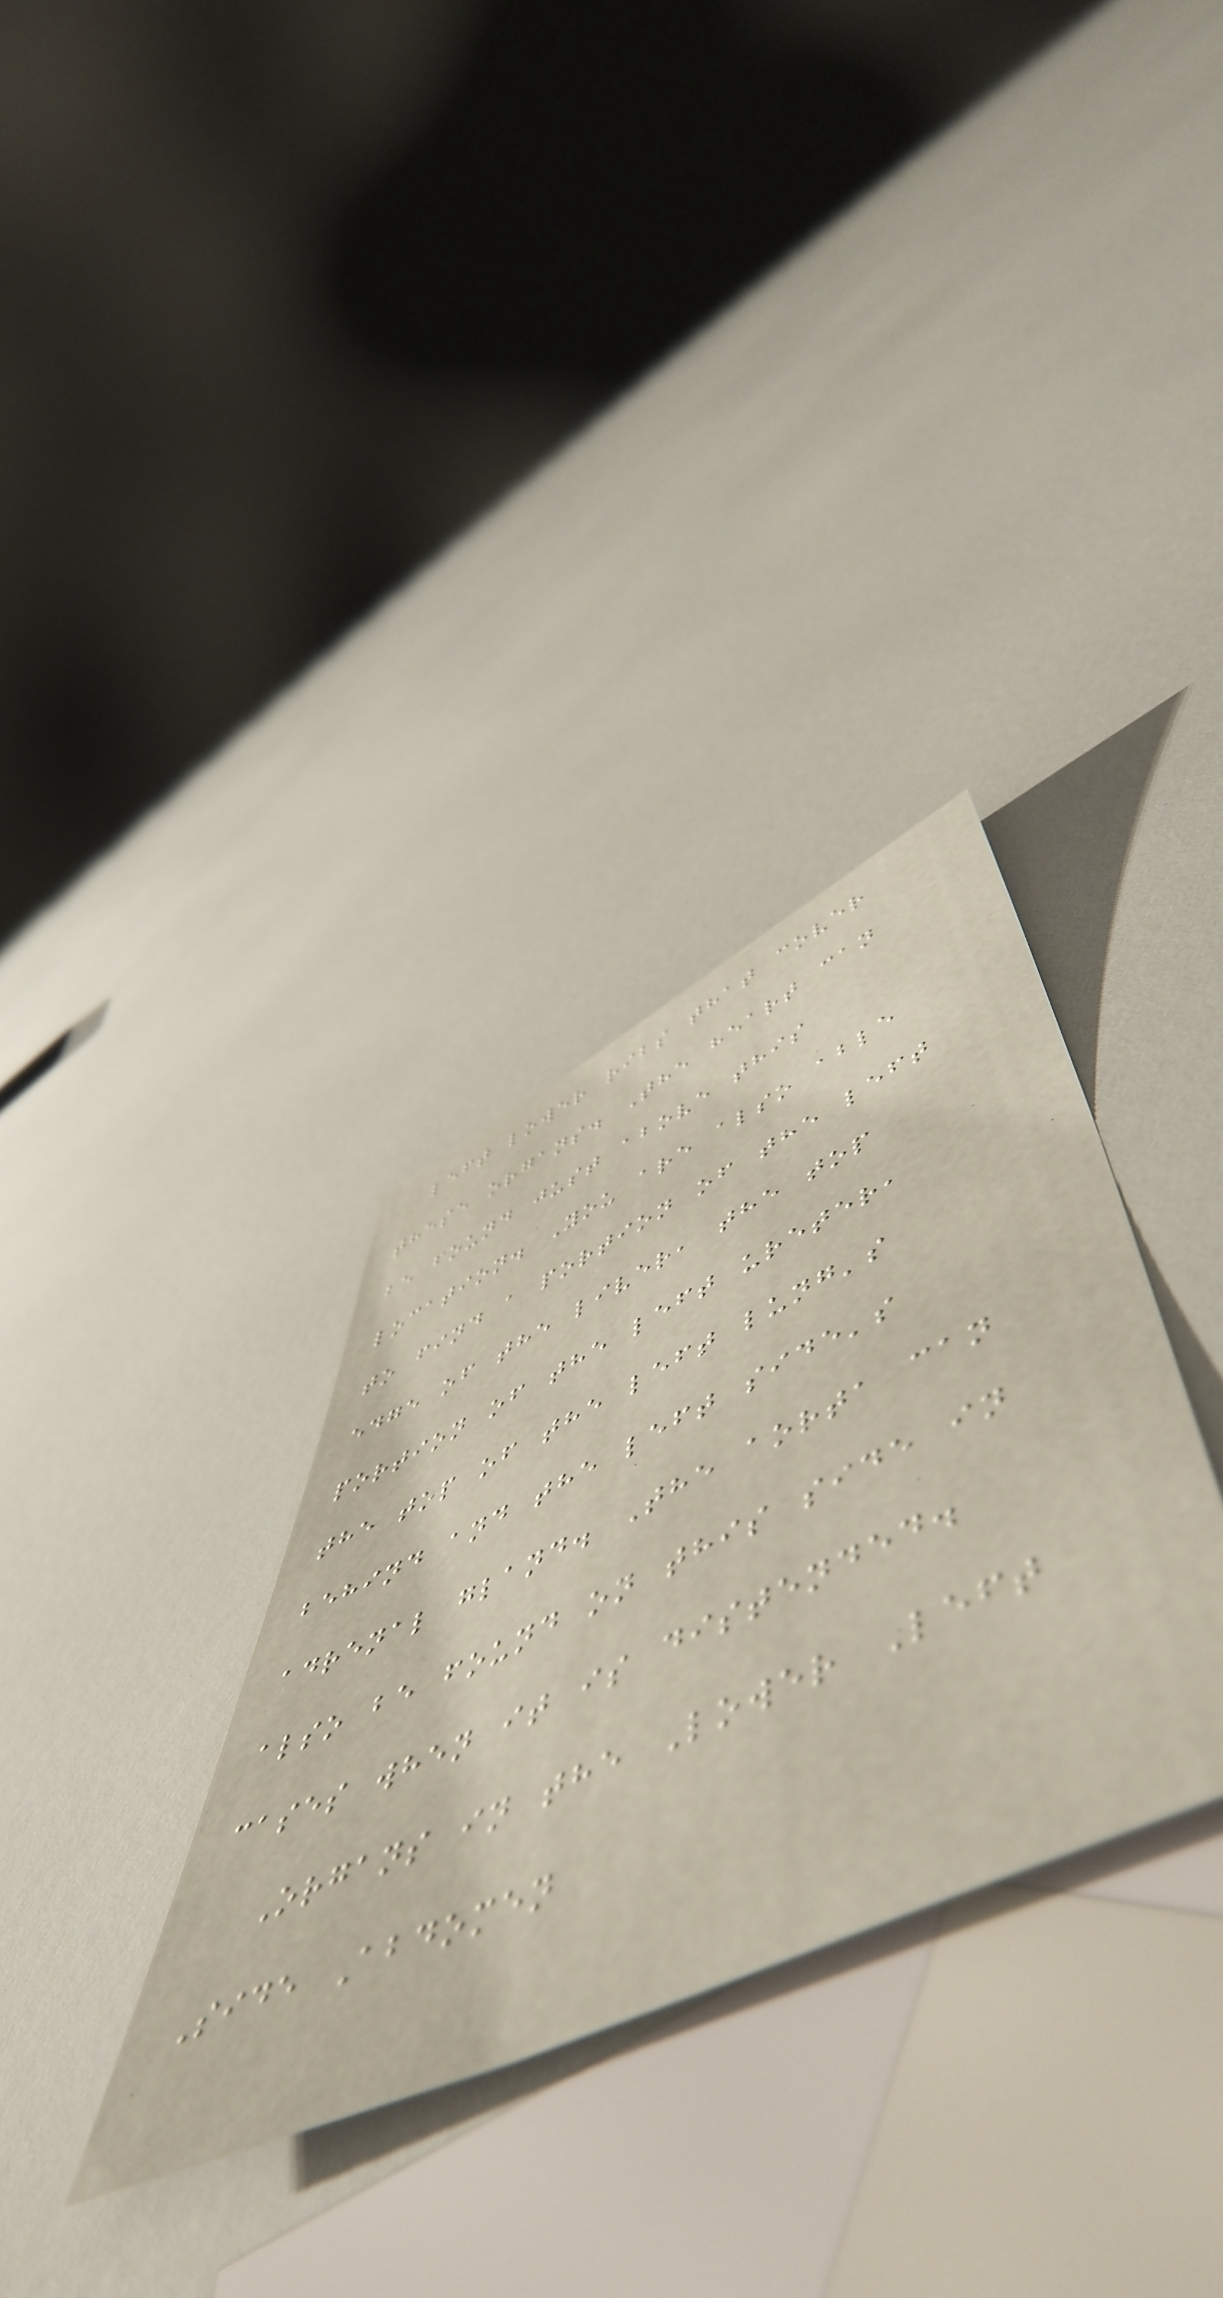left lower ribs that cover
these organs. The heart can
be found just above this
location. You are also able
to find a portion of the left
edge of the liver, the top
portion of the left ureter,
the top of the left lung's
behind and the left side's
adrenal gland. The aorta can
also be found on this side in
cases when it is distended.
Organs in the Lower Left
Side Abdomen
